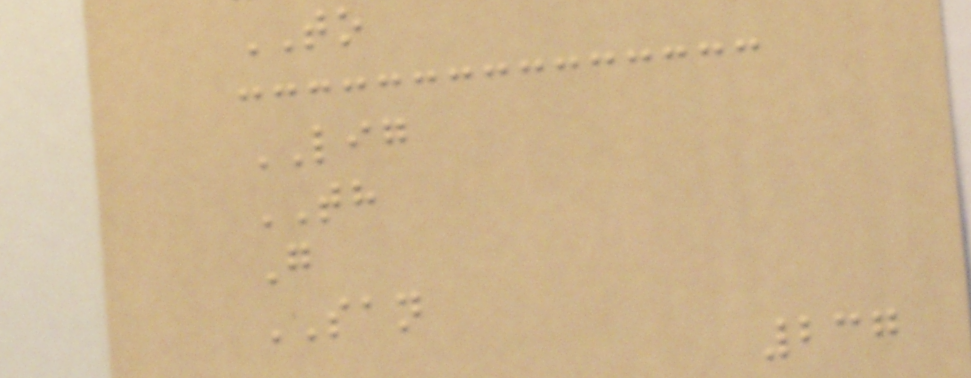TO
LIG
TH
G
SAN
237
